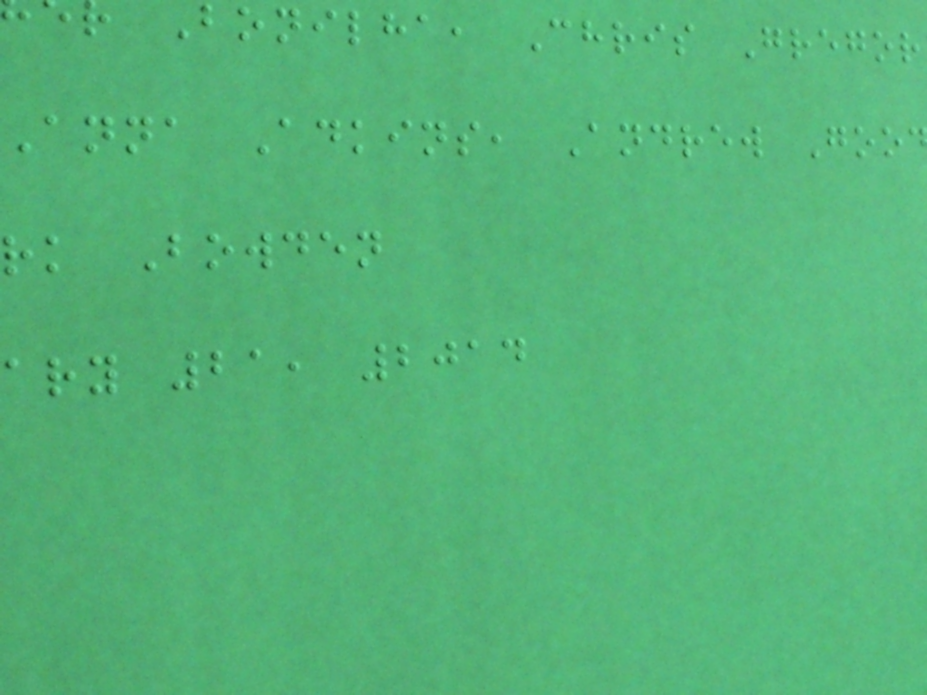Bonilha, Chris Gregor
Anna Adkins, Andrew Goo
rk Bowden
ary 21, 2014
